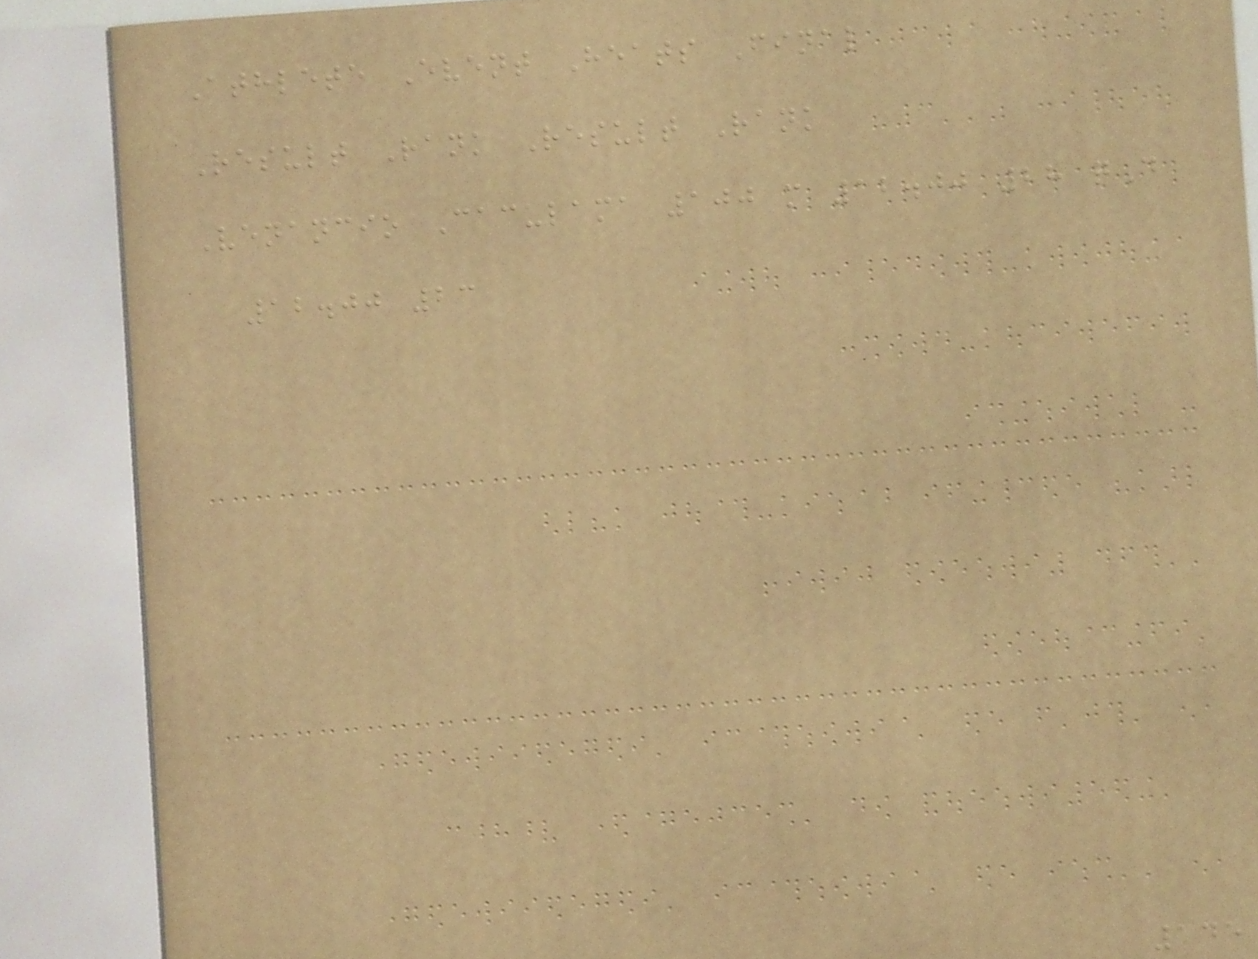Athlete Event Heats Final
Result Rank Result Rank
Venancio Caculama 100 m 12.00 28 qD
12.00 23
145
